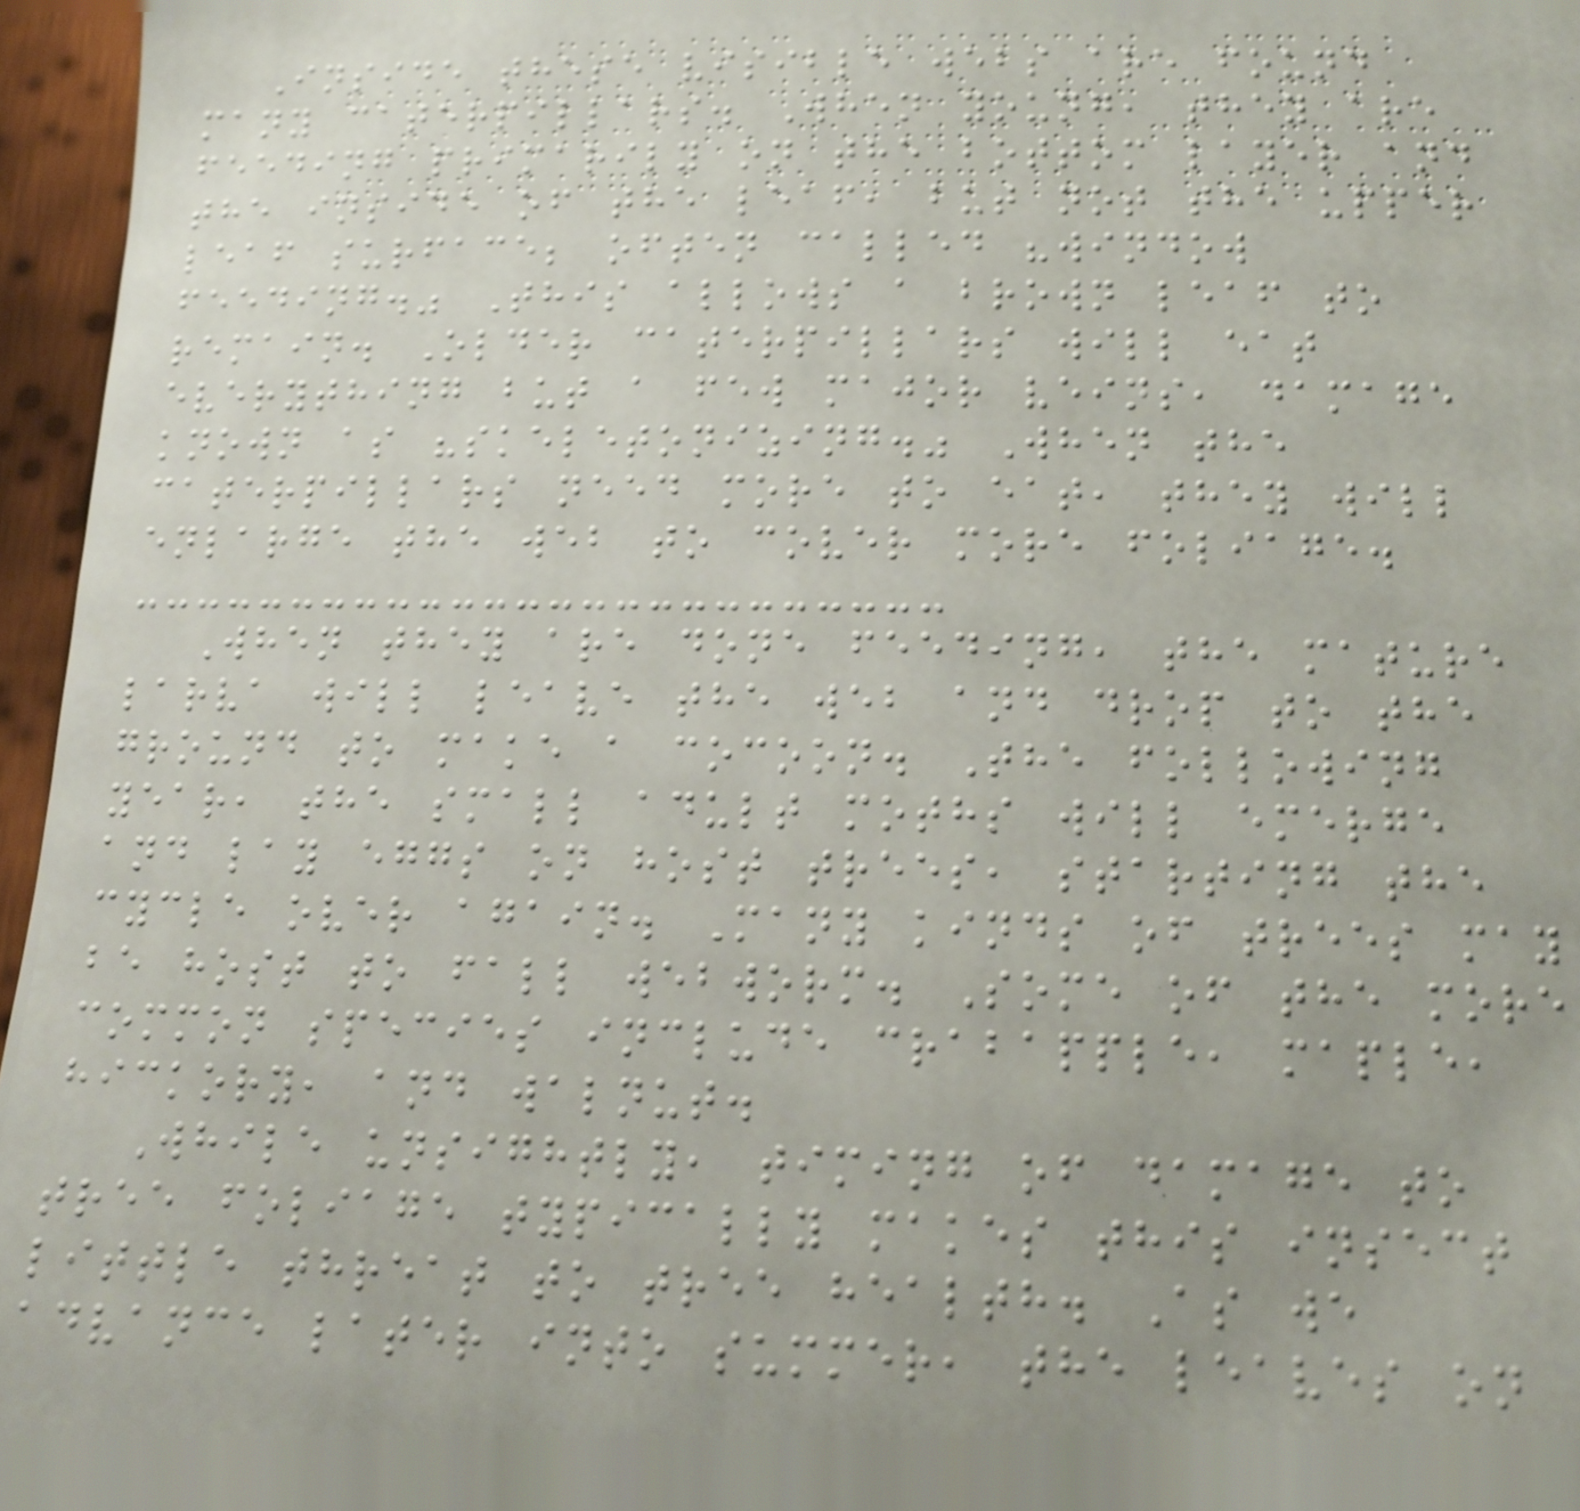Inside these visible webs are found
many caterpillars. When young, they are
feeding primarily on the bottom layer and
the inside of the leaf, but not the upper
leaf surface; often called "window
feeding." This allows a brown leaf to
remain. Older caterpillars will eat
everything but a few major veins, damage
known as "skeletonizing." When the
caterpillars need more to eat, they will
enlarge the web to cover more foliage.
When they are done feeding, the mature
larva will leave the web and drop to the
ground to make a cocoon. The following
year, the small adult moths will emerge
and lay eggs on host trees, starting the
cycle over again. Many kinds of trees may
be host to fall webworm. Some of the more
common species include crabapple, maple,
hickory, and walnut.
While unsightly, timing of damage to
tree foliage typically makes this insect
little threat to tree health. As we
advance later into summer, the leaves on
